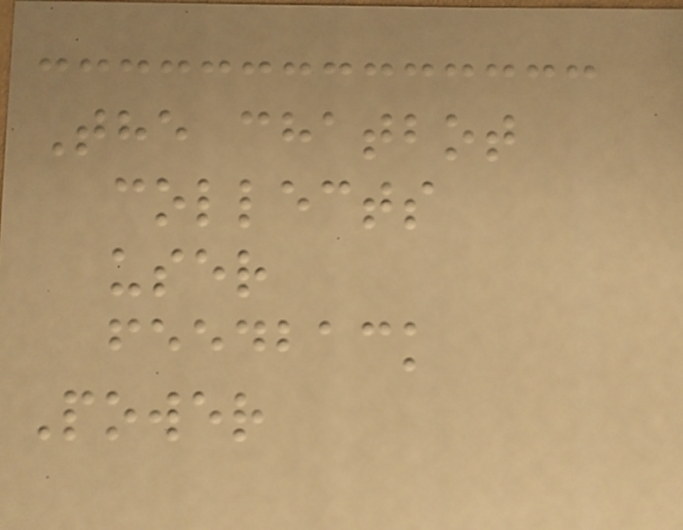The chatbot
collects
user
feedback
Power
